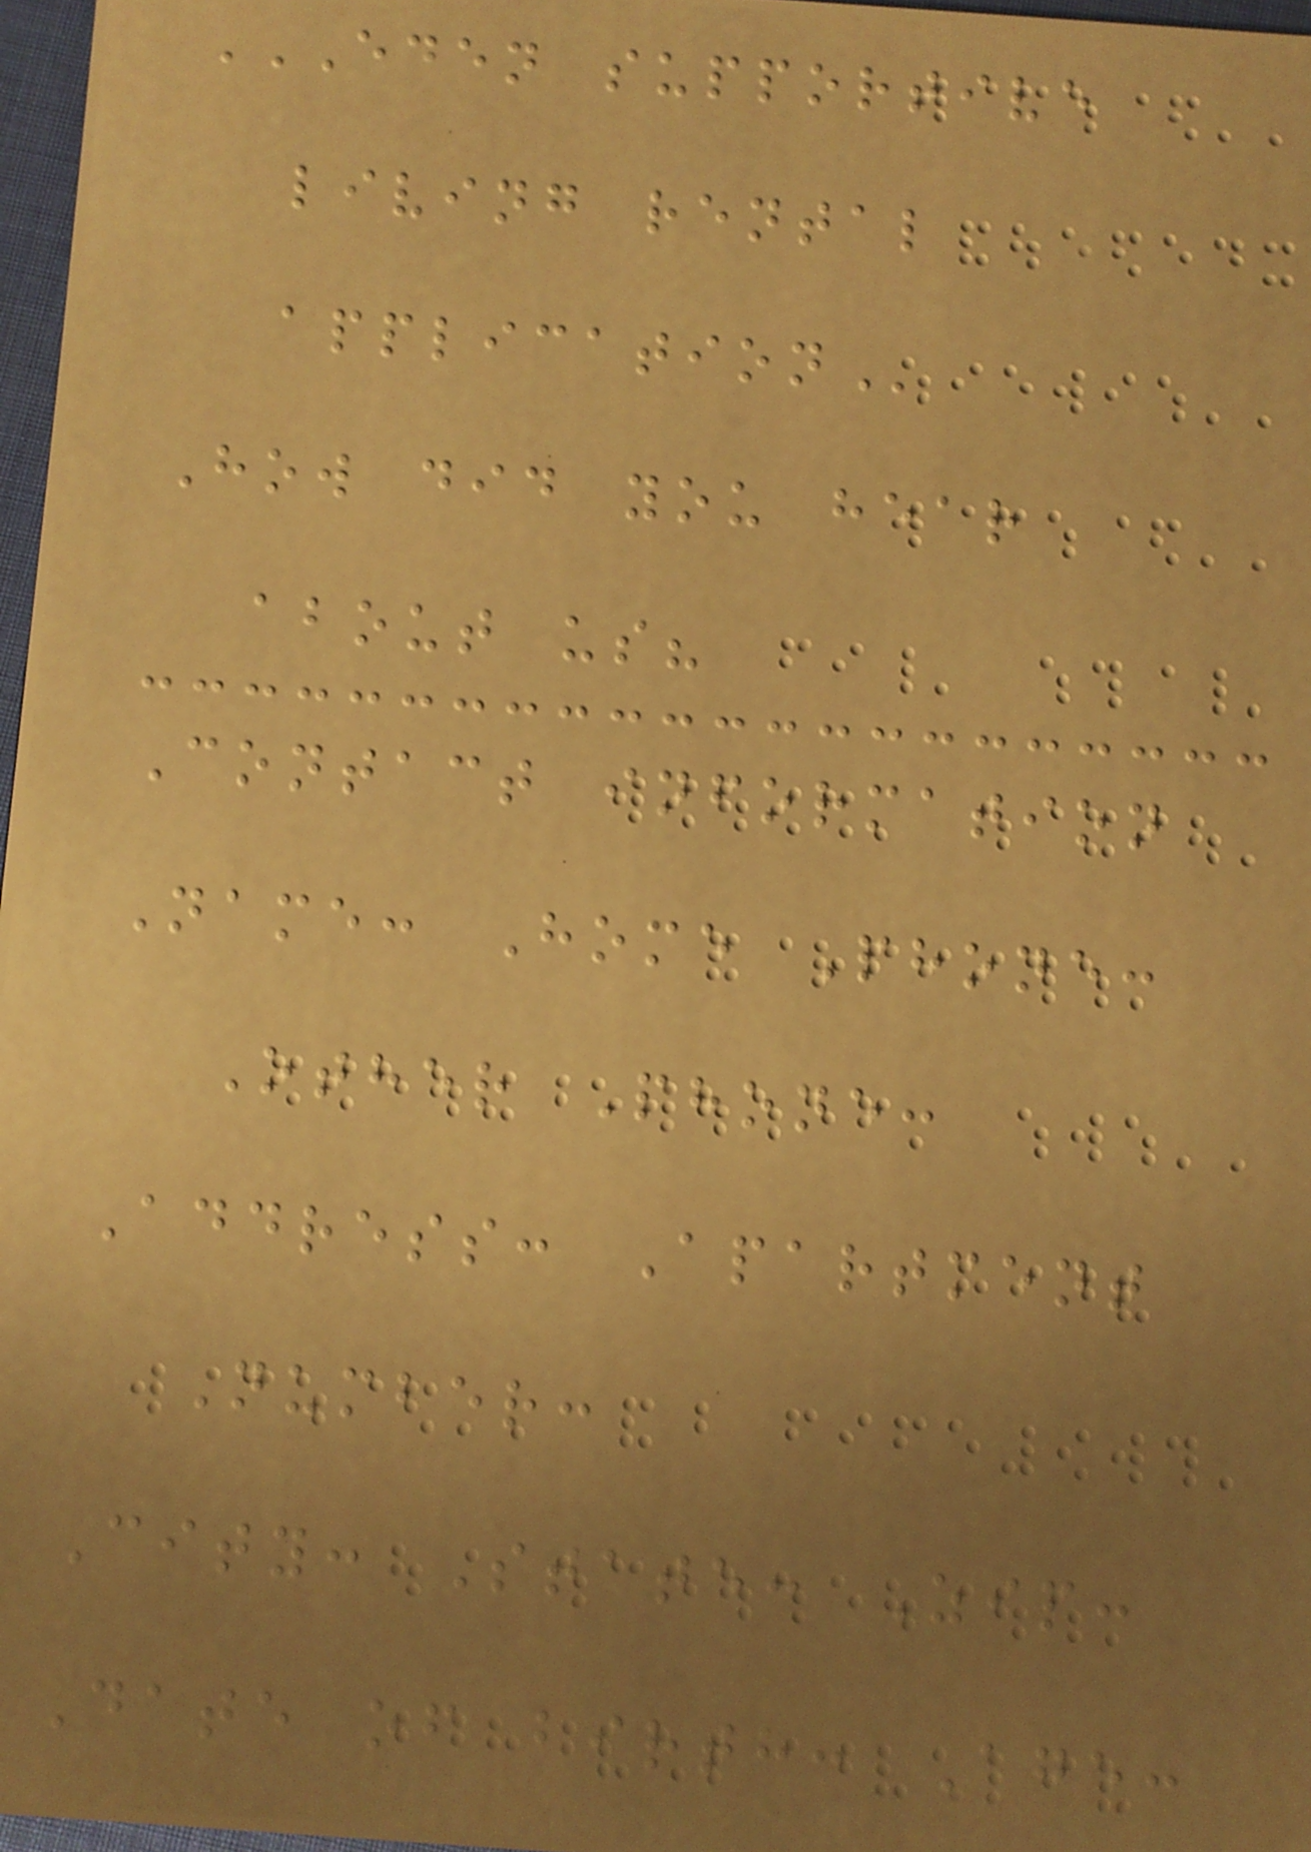EDEN SUPPORTIVE
LIVING RENTAL
APPLICATION
How did you hear
about us?
Contact information
Name: Home Phone:
Other Phone:
Address: Apartment
Number:
City: State: Zip:
Date of birth: Age:
